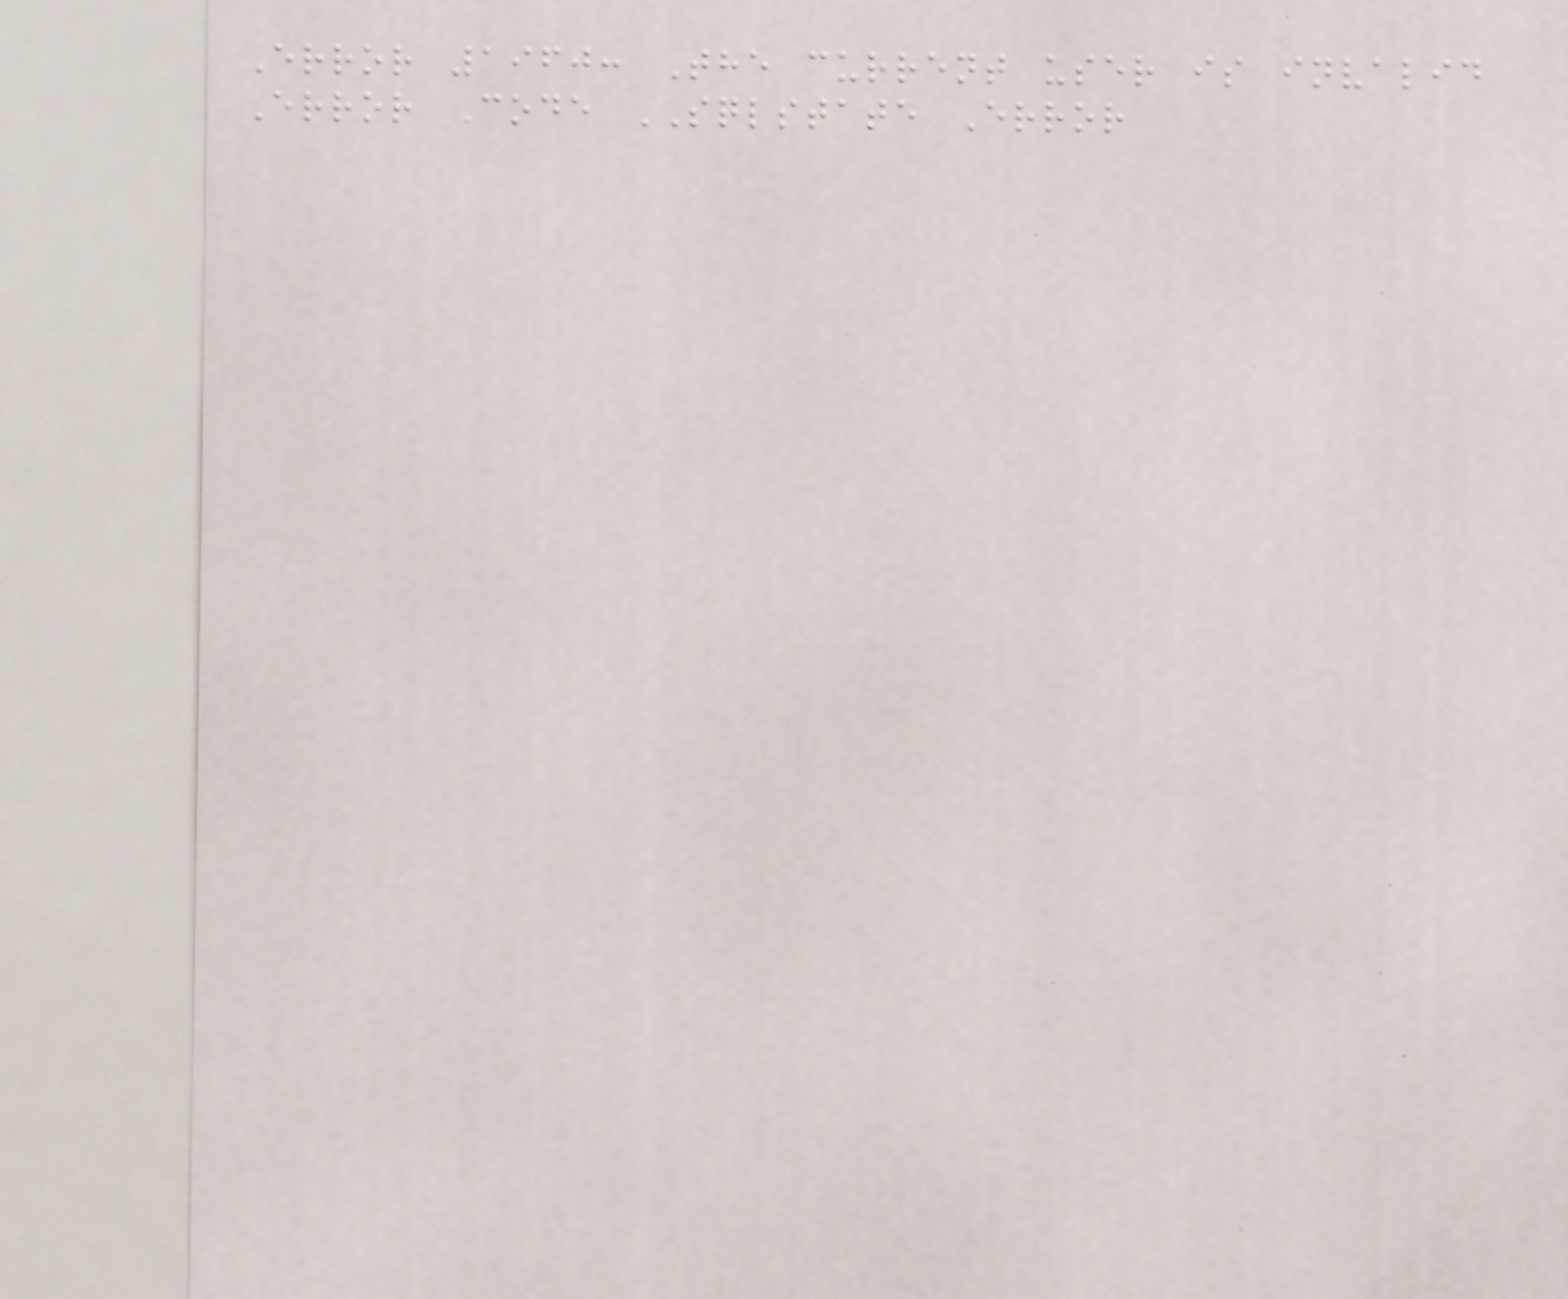Error 1960: The current user is invalid
Error Code SQLSTATE Error
